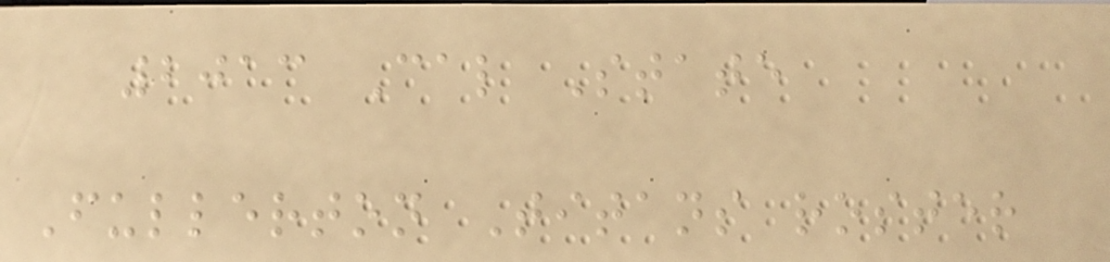2013 Cal State
Fullerton Titans roster
